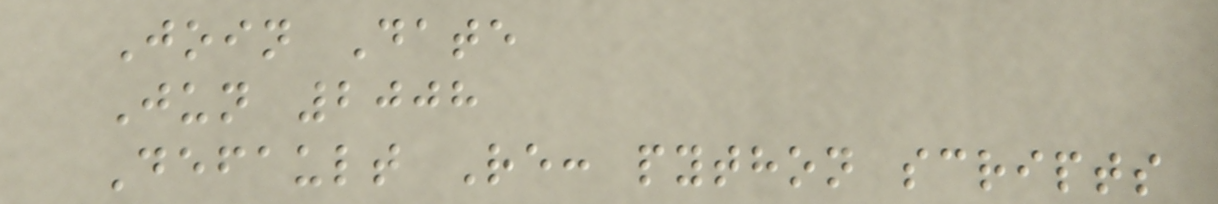Join Date
Jun 2008
Default Re: python scripts
